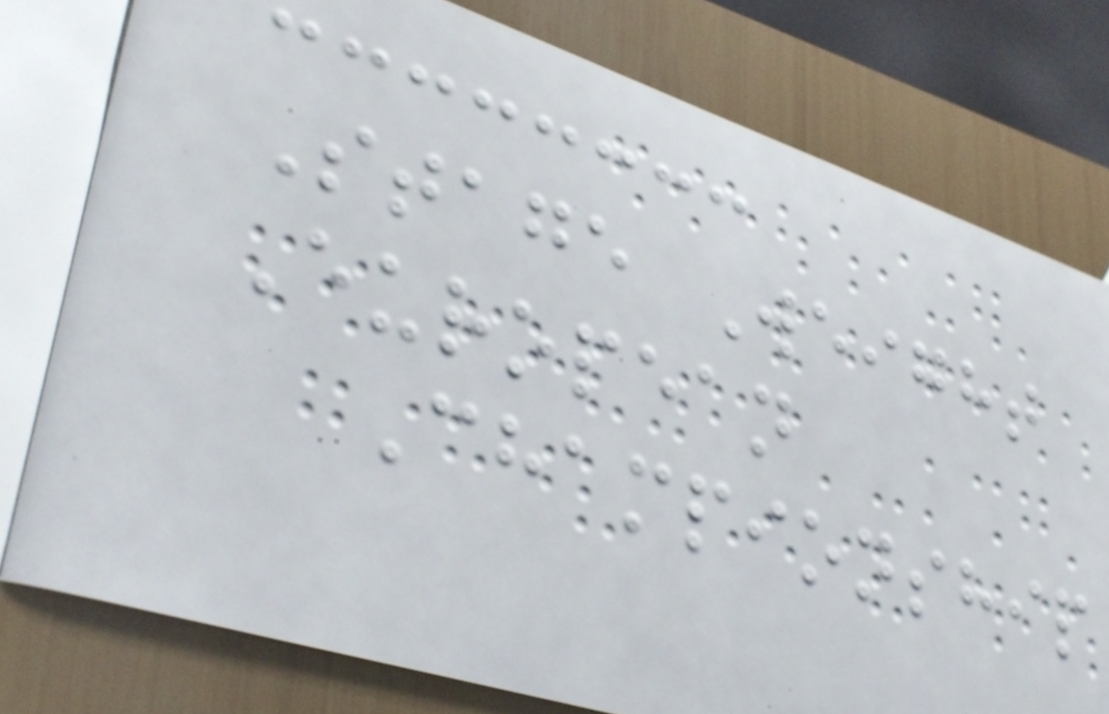Stage Weight
European
Championship
